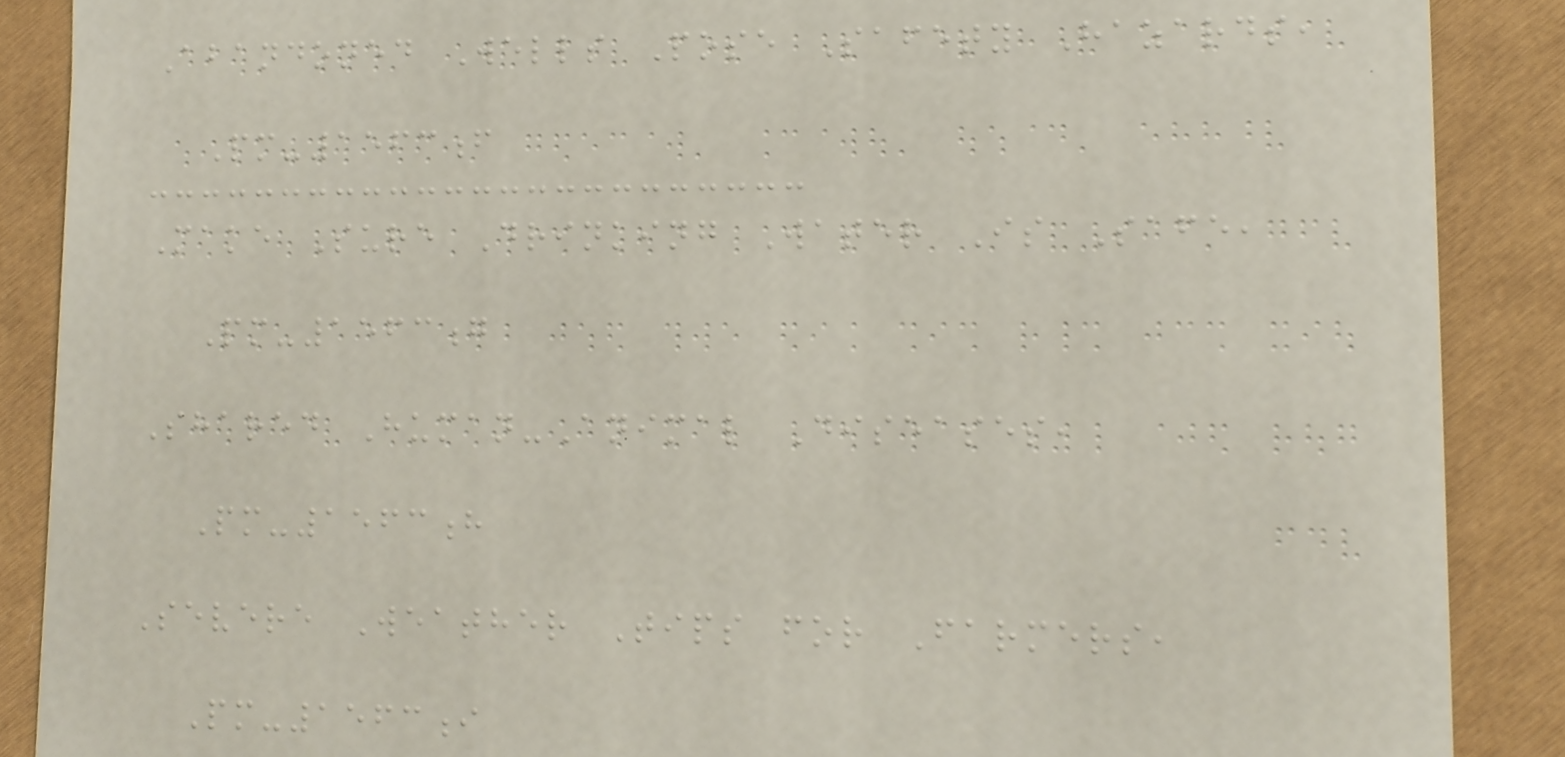Abandoned Wells Pose Safety Hazards,
Pm-1563f
Make Sure Drinking Water Is Safe,
Pm-1563g
Shared Human-Animal Diseases,
Pm-1563h
Severe Weather Tips for Farmers,
Pm-1563i
